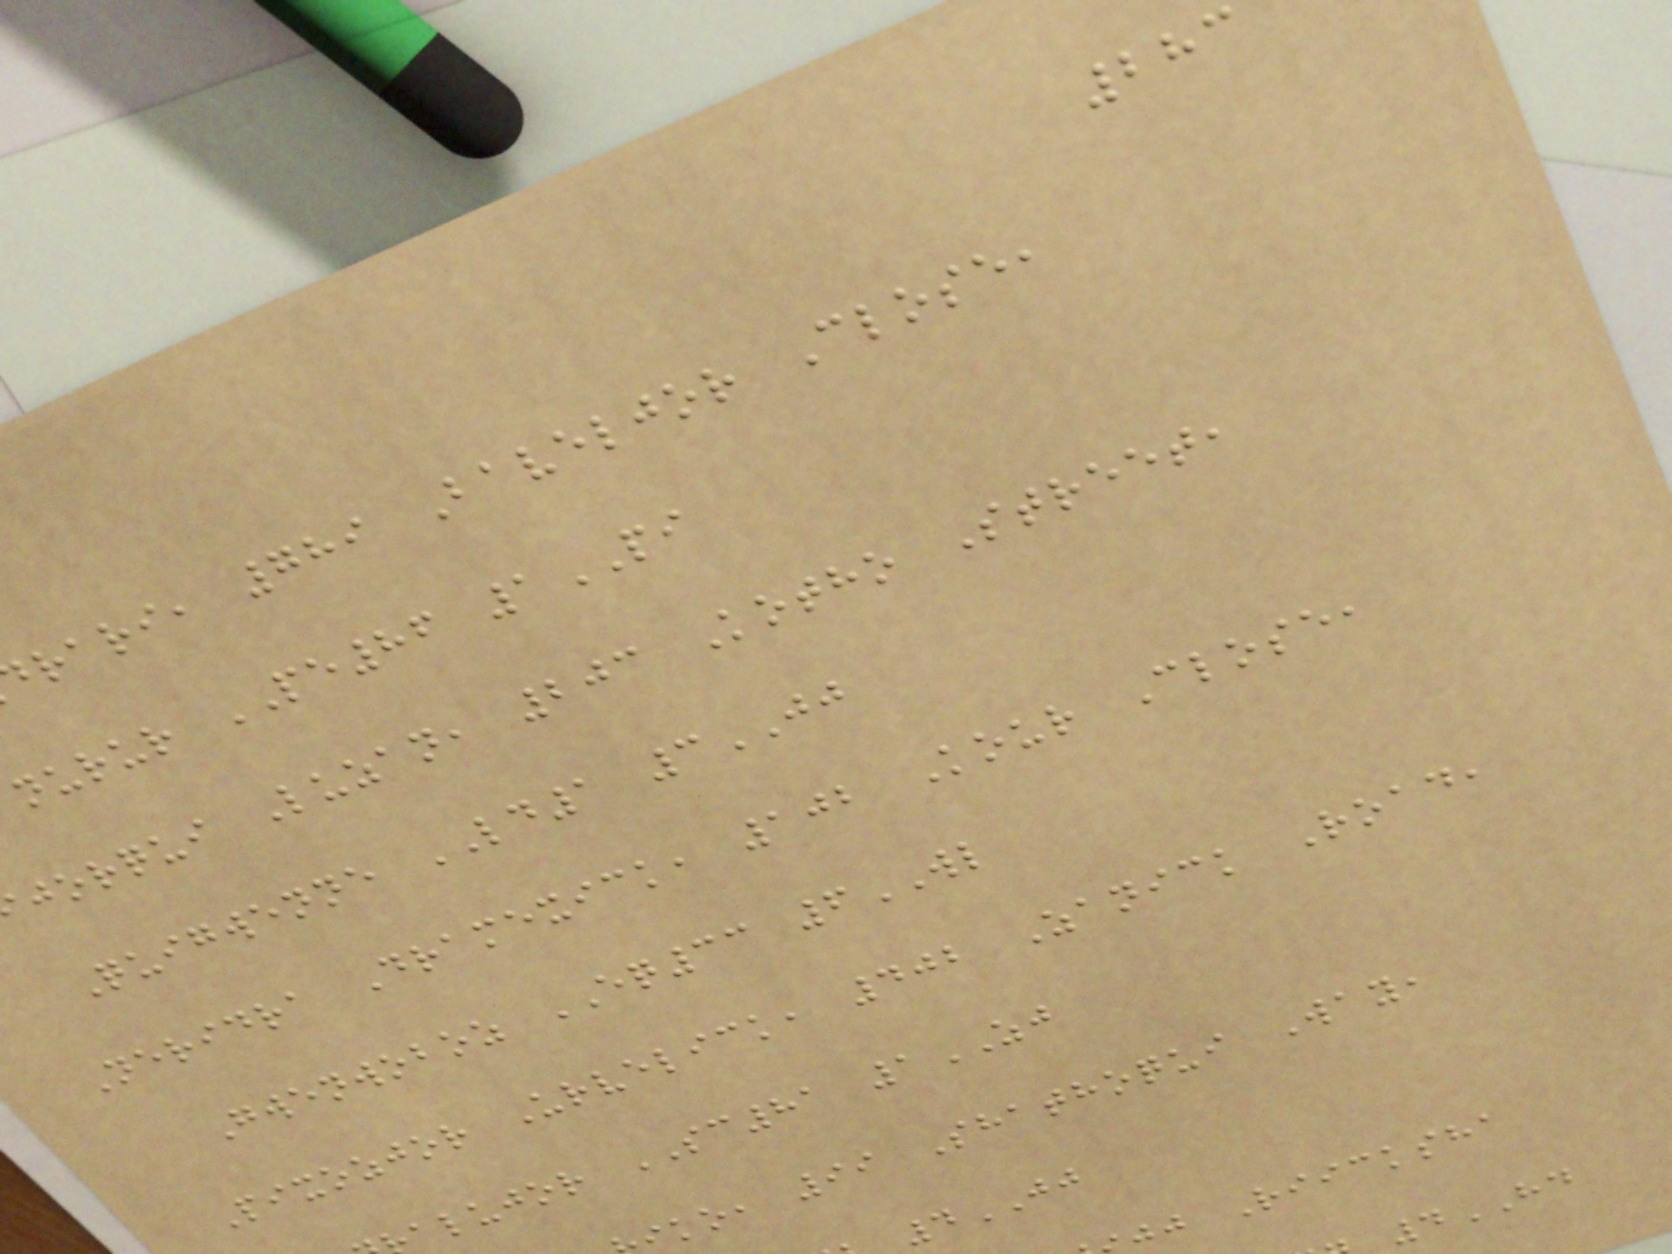283
rari, 789 Baveljor Close,
nurur PE86 1PI
jorqui Luzan, 203 Kotho Street,
Quigwenne LD1 3JJ
Neridra Dramexick, 102 Kour Close,
Gwenwoboz EQ33 6WL
Pixozjor Urvelick, 402 Zanick Road,
alujor SC81 1ZJ
iko, 99 Shathoqui Way,
4JJ
jj Riicksha
